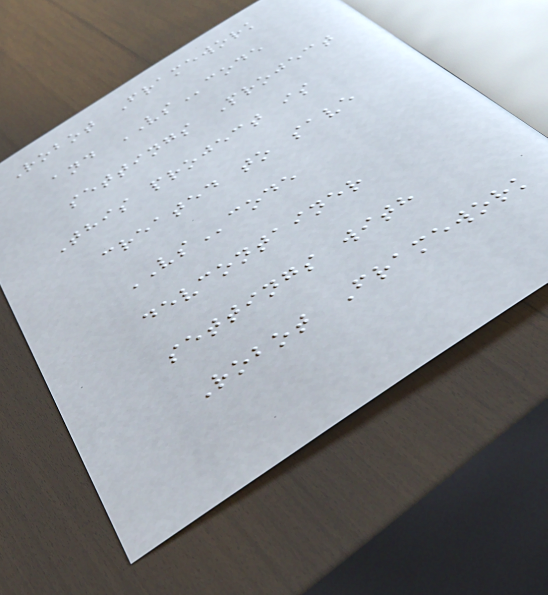Robot Framework
and VScode
settings Project
This project is
created to save
VScode
devcontainer
settings with
Robot Framework
